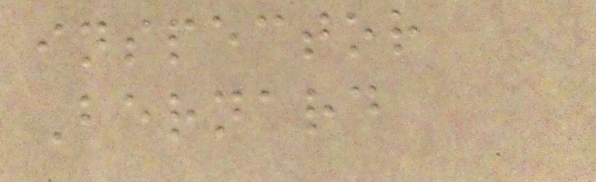inspector
Bernard
